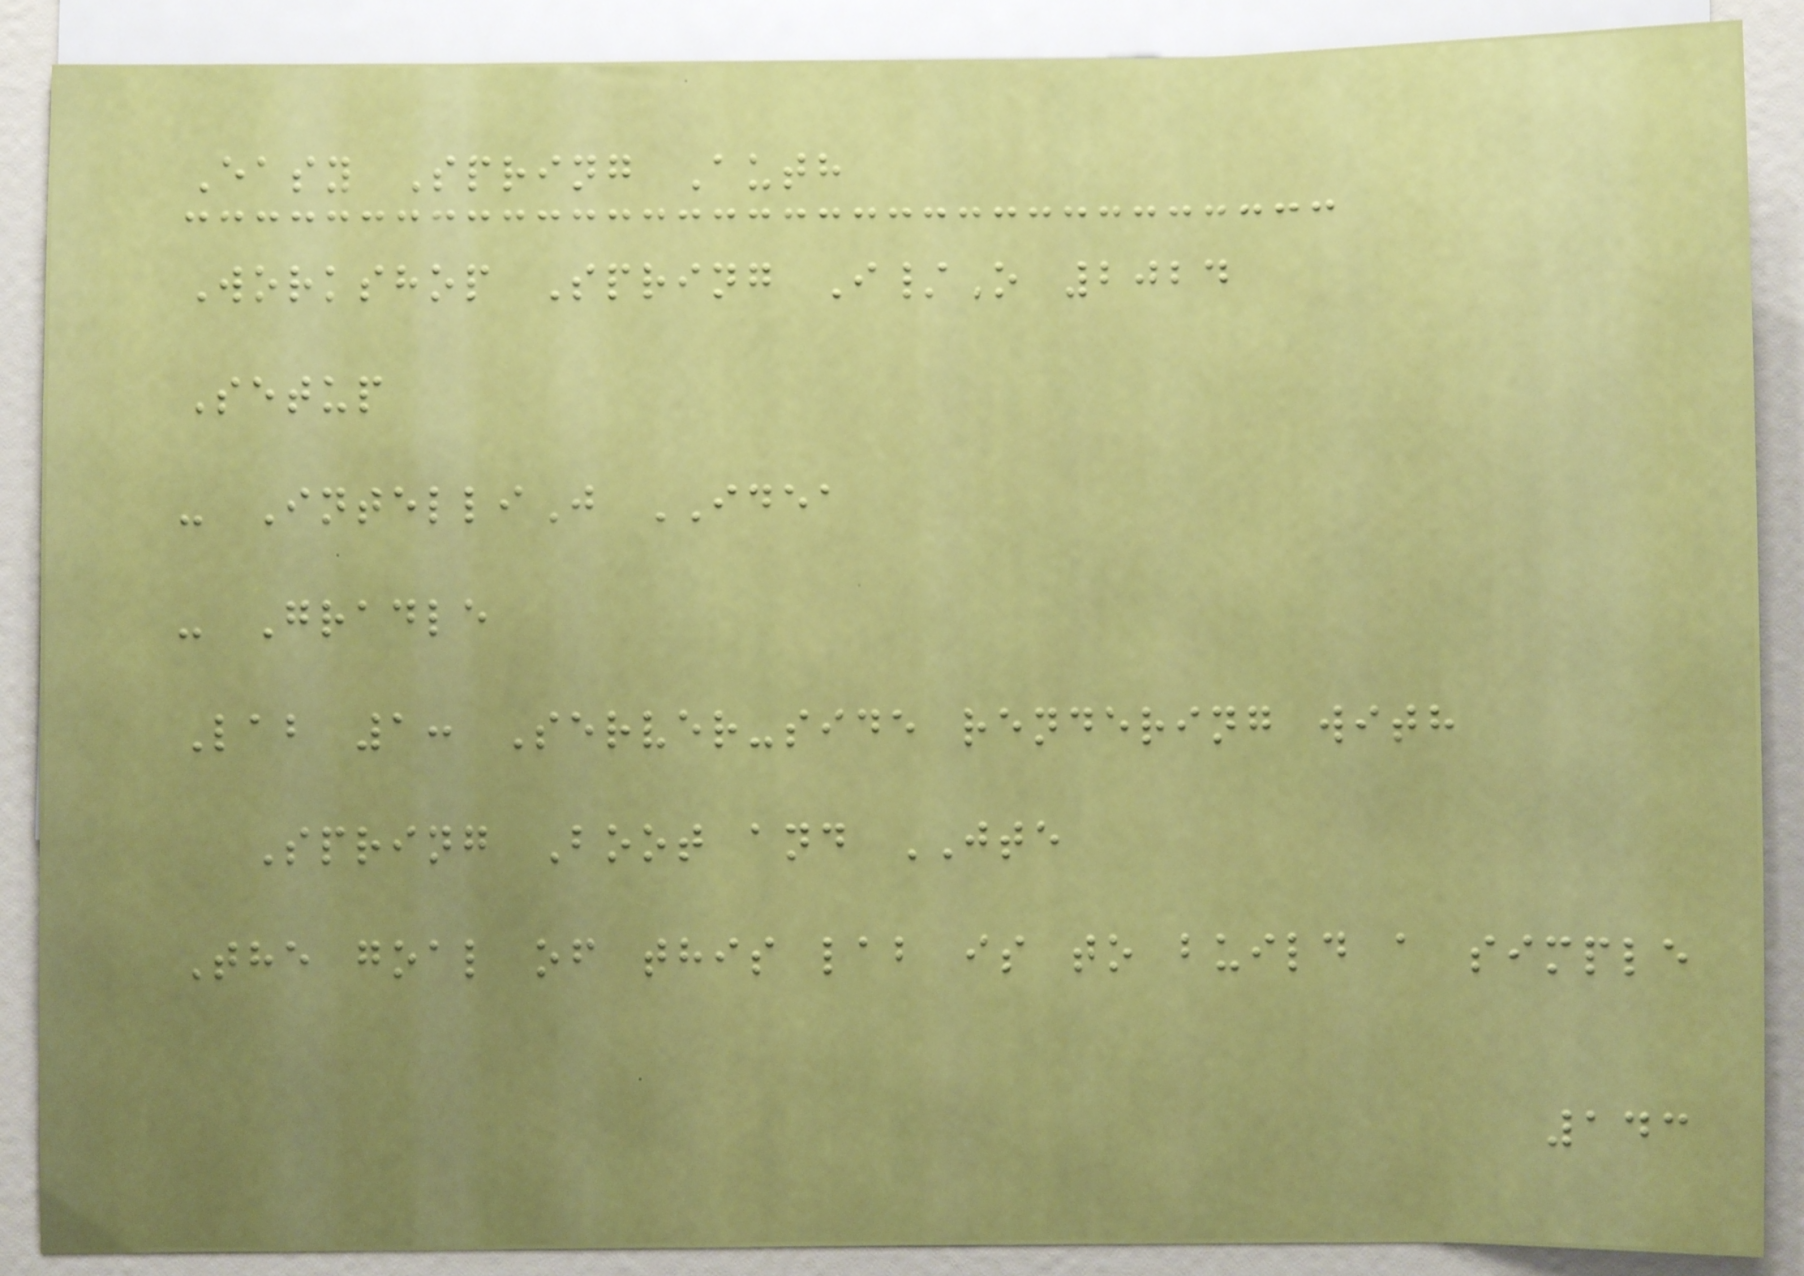Easy Spring Auth
Workshop Spring I/O 2024
Setup
- IntelliJ IDEA
- Gradle
Lab 1: Server-side rendering with
Spring Boot and JTE
The goal of this lab is to build a simple
143
